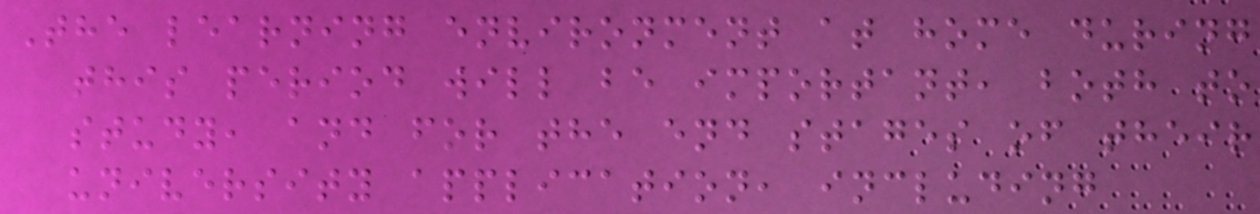The learning environment at home during
this period will be important, both to
study, and for the end stages of their
university application, including
